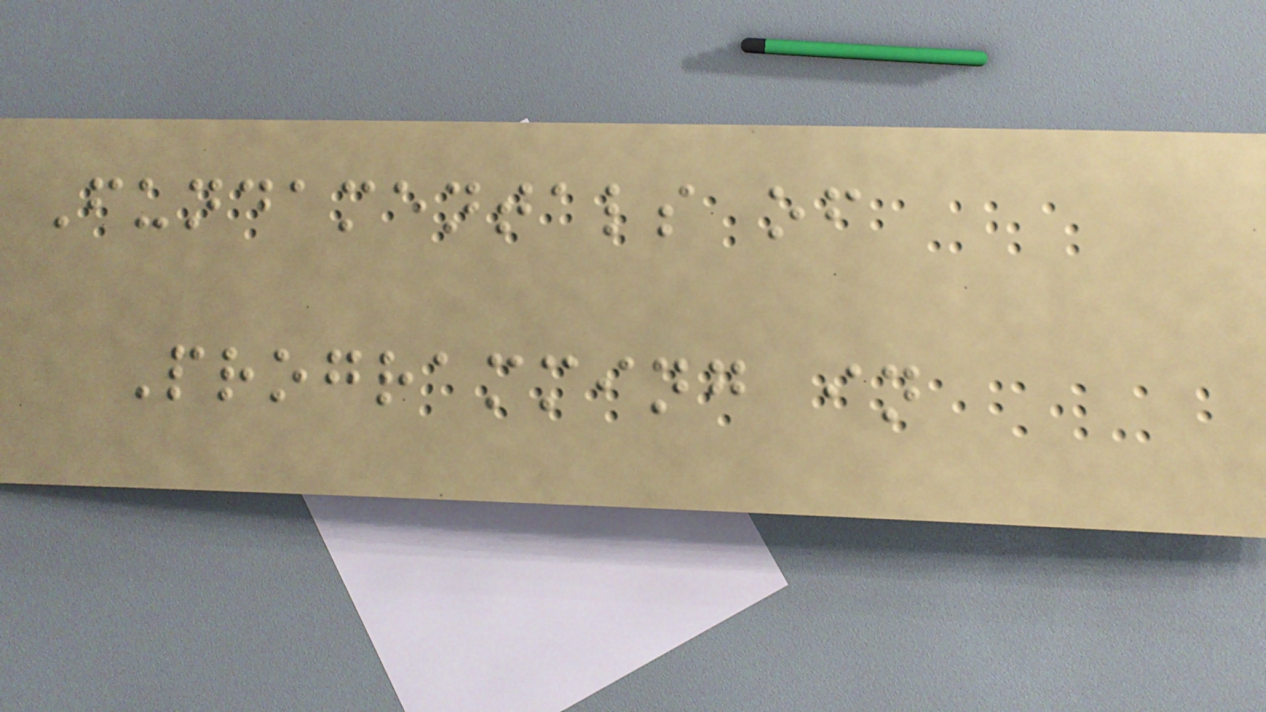Fundamentals of
Programming in
